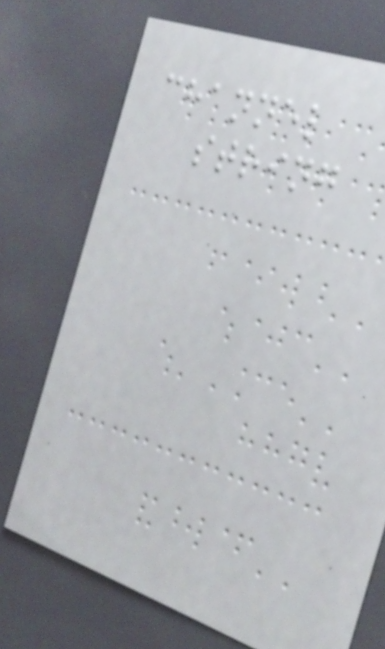channel
string
